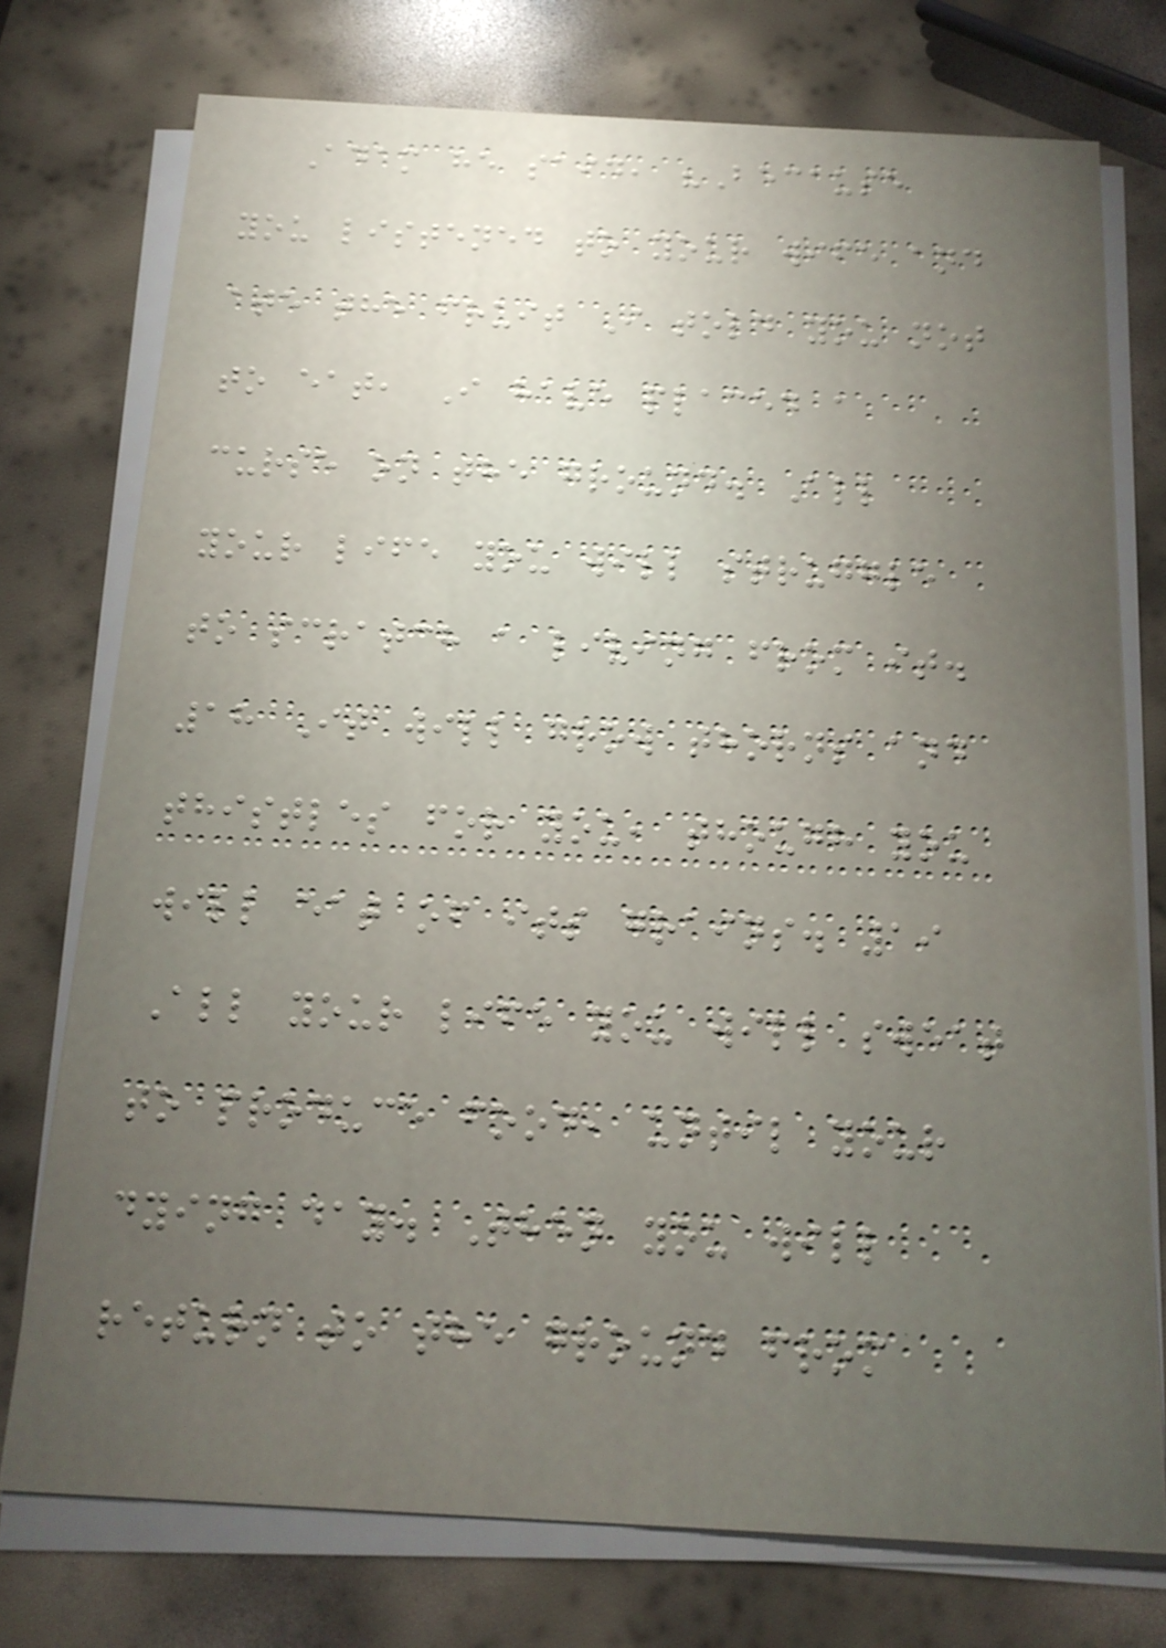Adam he said, "Because
you listened to your wife and
ate the fruit I told you not
to eat, I have placed a
curse on the ground. All
your life you will struggle
to scratch a living from it.
18 It will grow thorns and
thistles for you, though you
will eat of its grains. 19
All your life you will sweat
to produce food, until your
dying day. Then you will
return to the ground from
